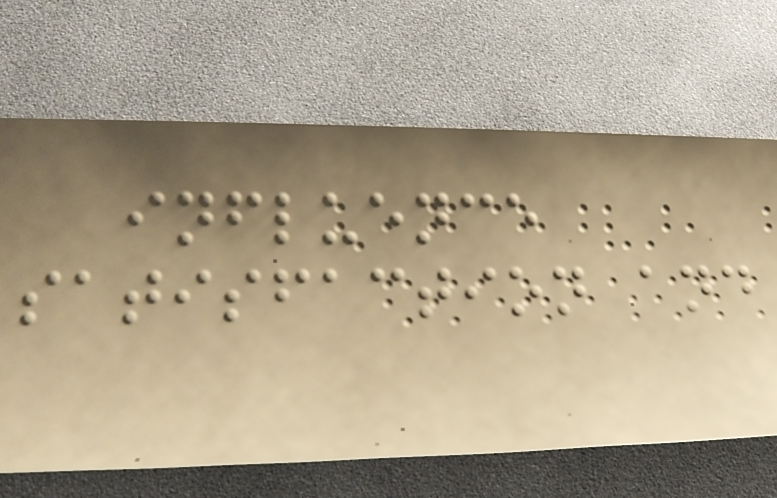influence
satisfaction and
